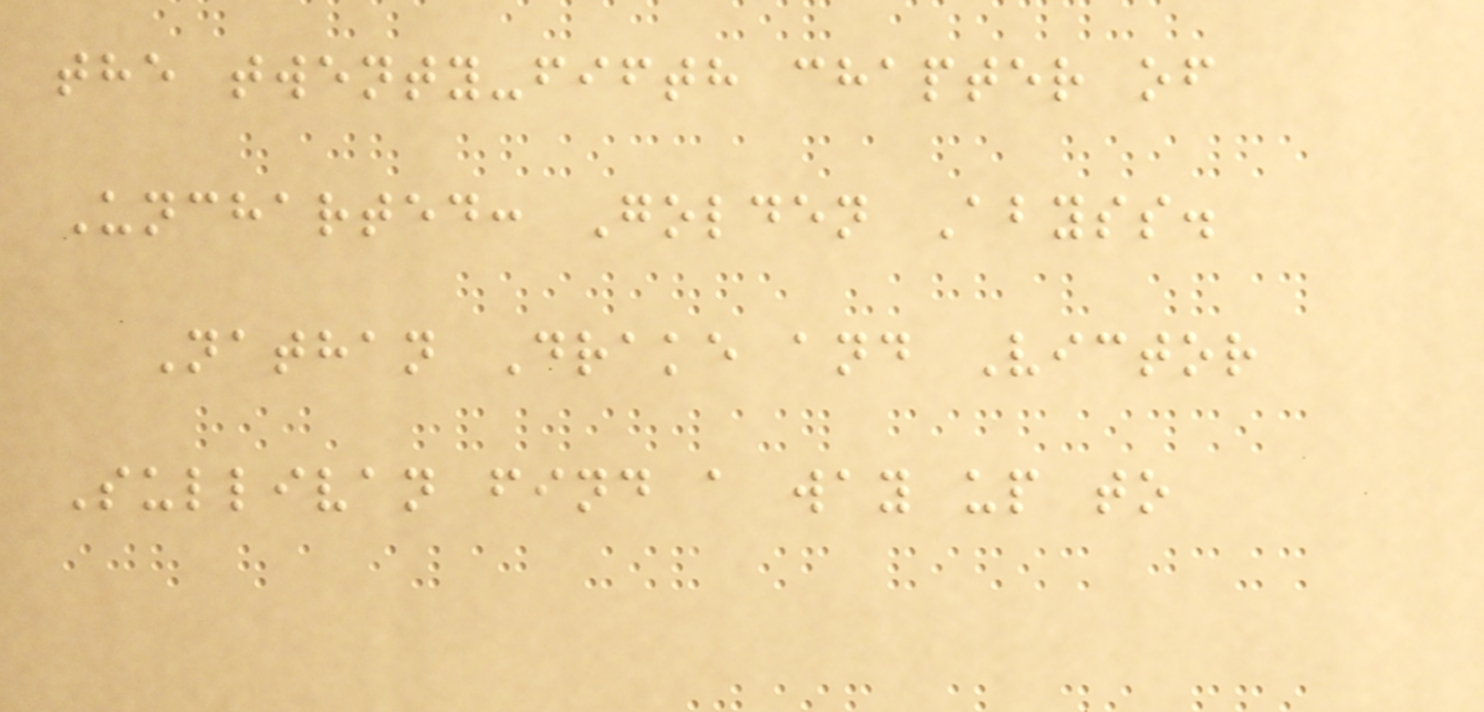the twenty-fifth chapter of
Uncharted: Golden Abyss.
Nathan Drake and Victor
Sullivan find a way up to
